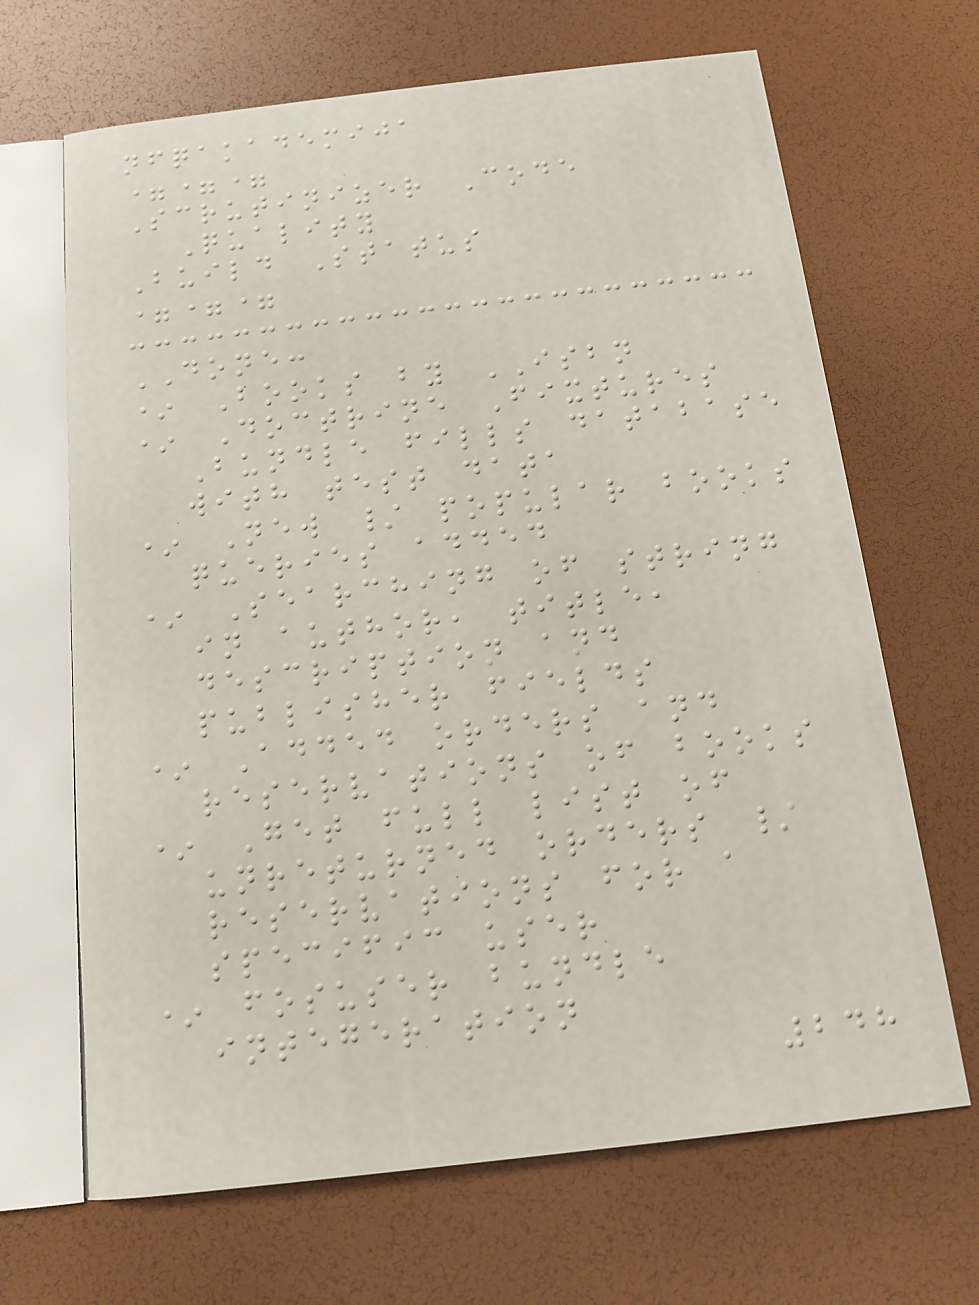nfqakademija
===
Scrutinizer Code
Quality
Build Status
===
DONE:
* Books by ISBN
* Doctrine Fixtures
Bundle fills database
with test data
* New / popular books
queries added
* Searching of string
in author, title,
description and
publisher fields
* Added orders and
reservations of books
* Get full list of
unreturned orders /
reservations for a
specific user
* fosuser bundle
integeration
248
